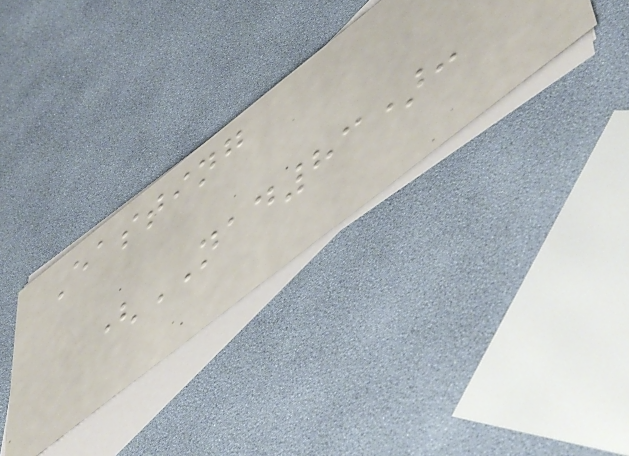Easting
(NAD83):
